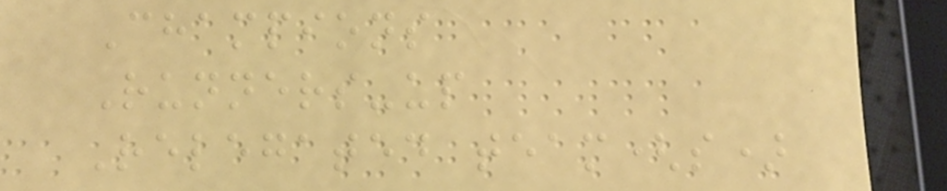Champions
Runners-up
Relegated team(s)
